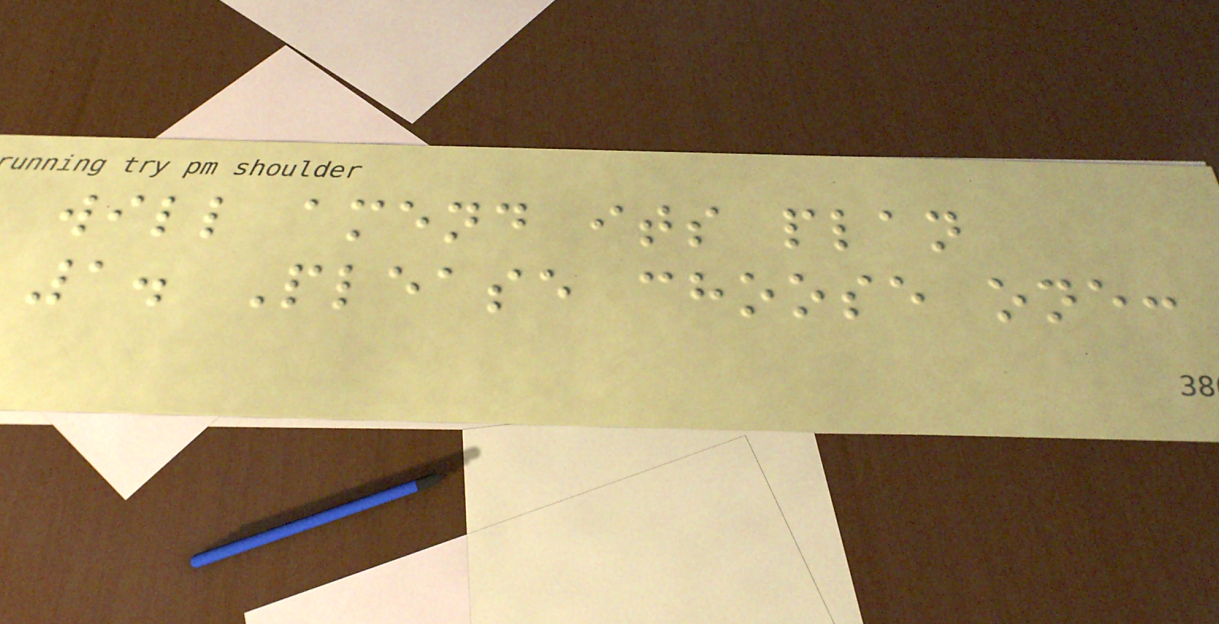will amend its plan
1. Please choose one:
